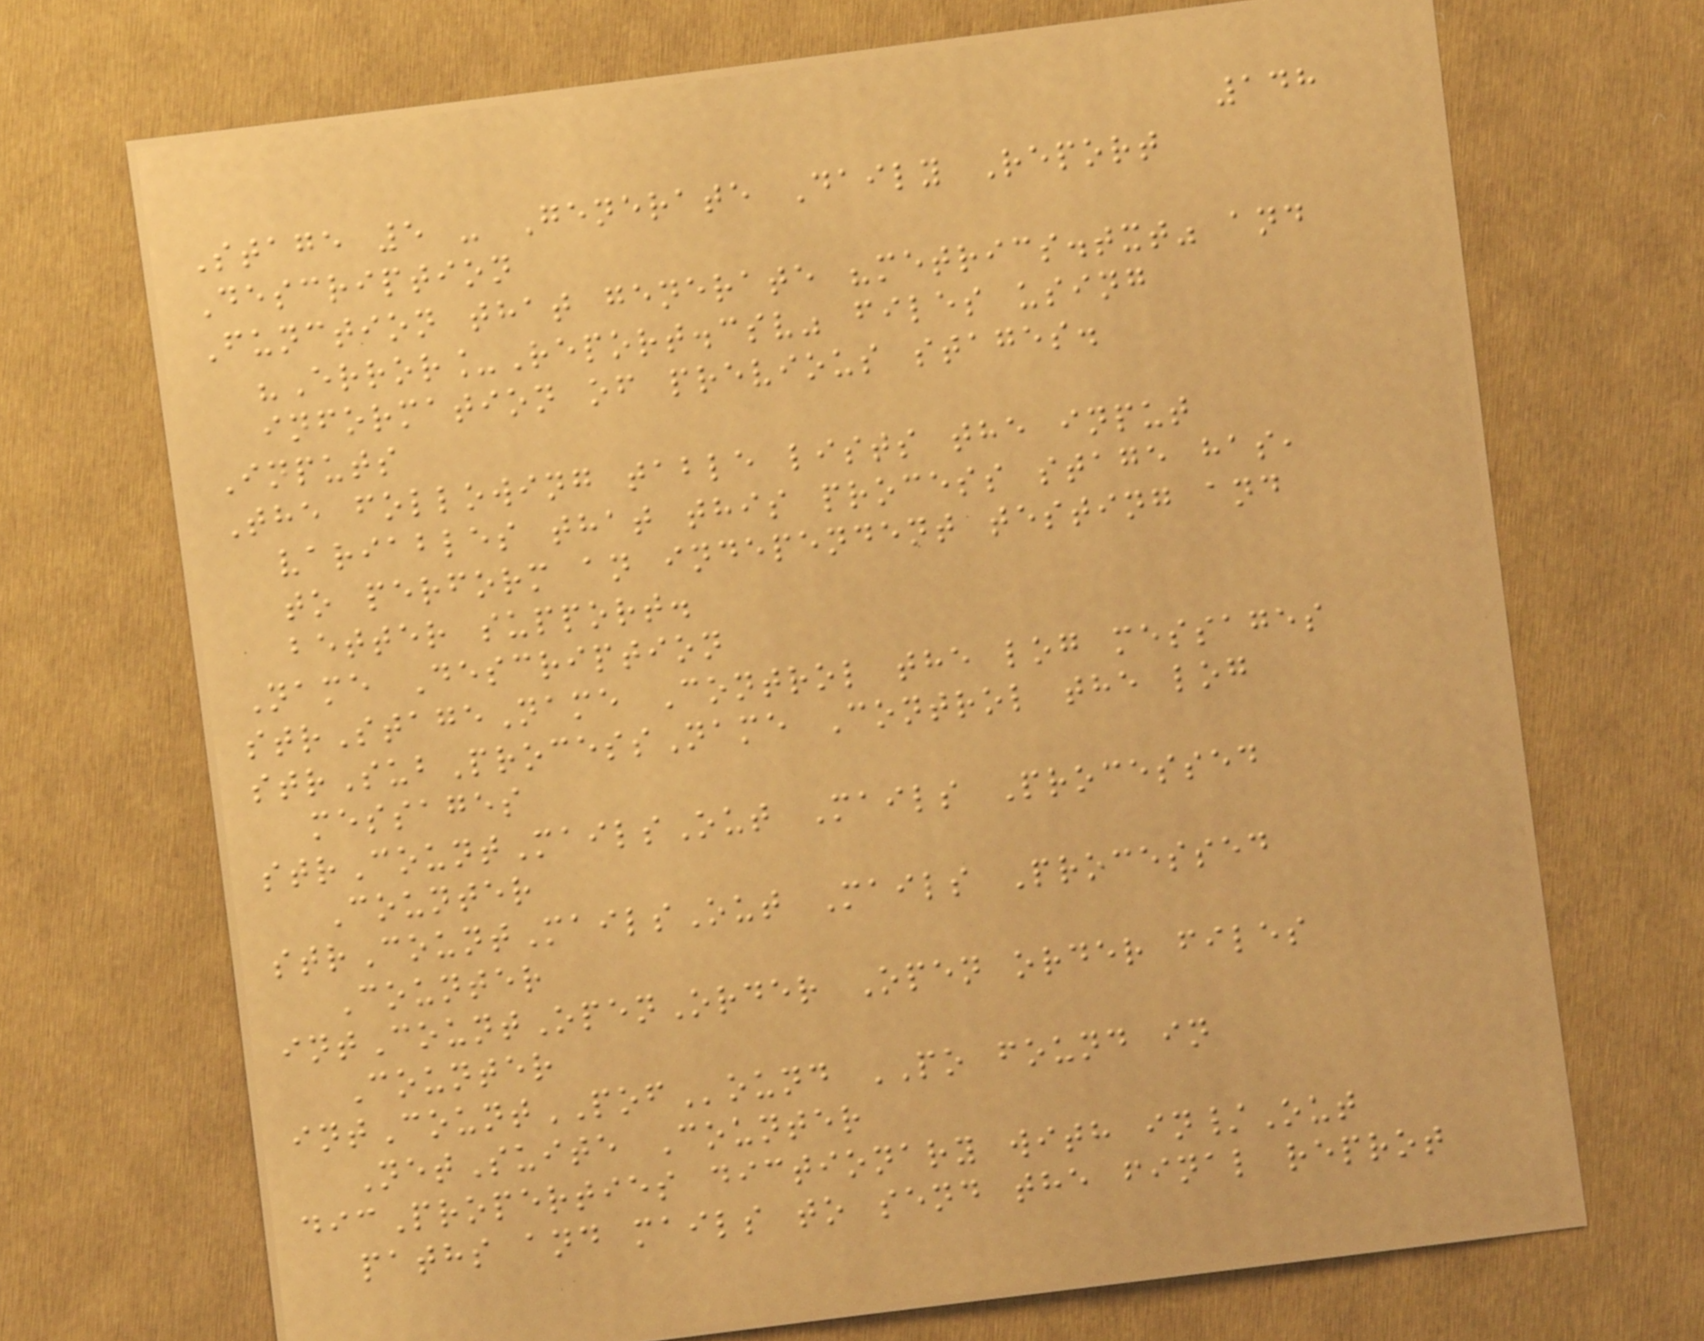148
Stage 5 - Generate Daily Report
Description
Function that generate "metrics.txt" and
"Error_Report.csv" files using
information of previous stages.
Inputs
The following table lists the input
variables that this process stage has,
to perform an independent testing and
better support.
Name Description
strStageName Control the log messages
strSubProcessName Control the log
messages
strCountMailsOut Mails Processed
Counter
strCountMailsOut Mails Processed
Counter
intCountOpenOrder Open order files
Counter
intCountPOFound PO found in
NetSuite Counter
dicProperties dictionary with in/Out
paths and mails to send the final reprot
